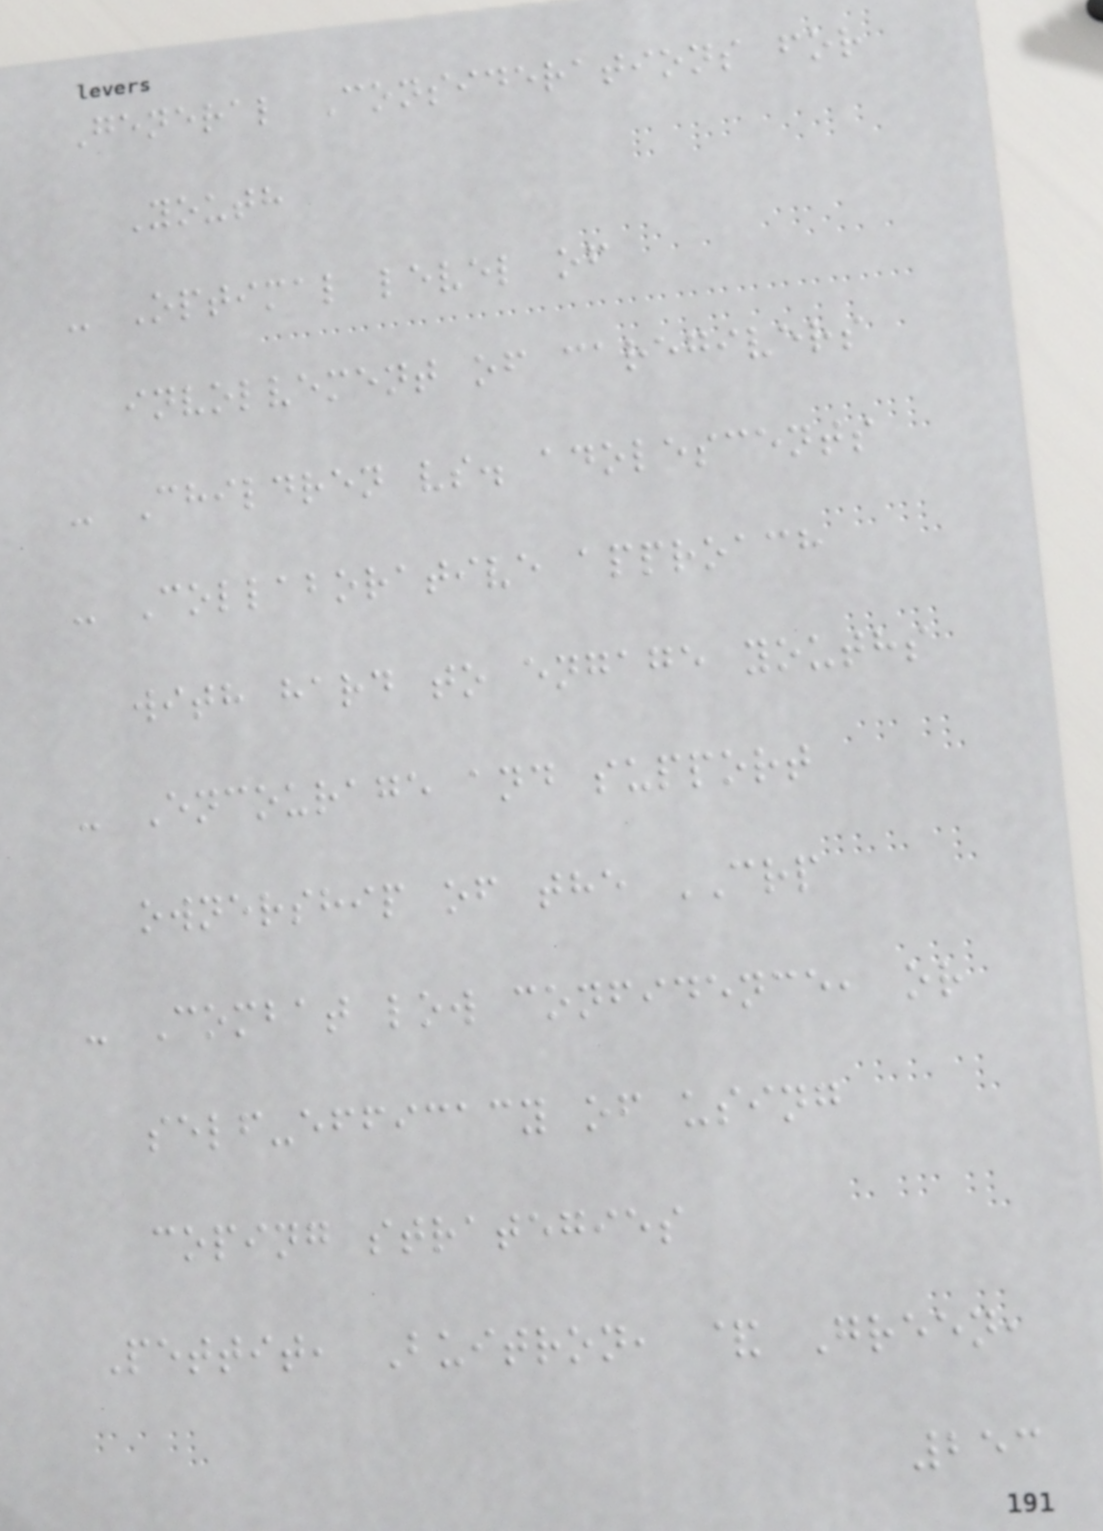General Considerations for
Youth
- Optimal level of
involvement of caregivers
- Children vs. adolescents
- Collaborative approach
with hard to engage youths
- Encourage and support
ownership of the CRP
- Combat low confidence, or
self-efficacy of using
coping strategies
Pettit, Buitron, & Green,
253
